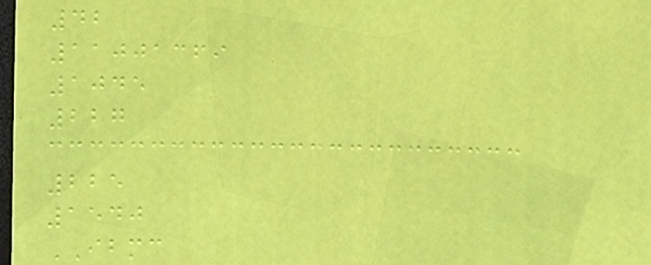42
11001369
1045
227
225
1540
IBMC
